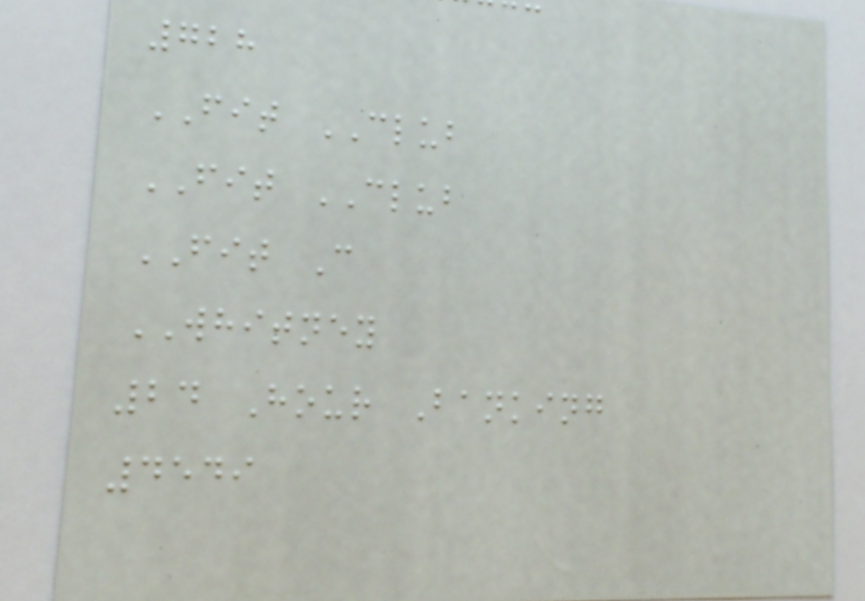728
FIT CLUB
FIT CLUB
FIT C
WHITNEY
24 Hour Banking
4549
